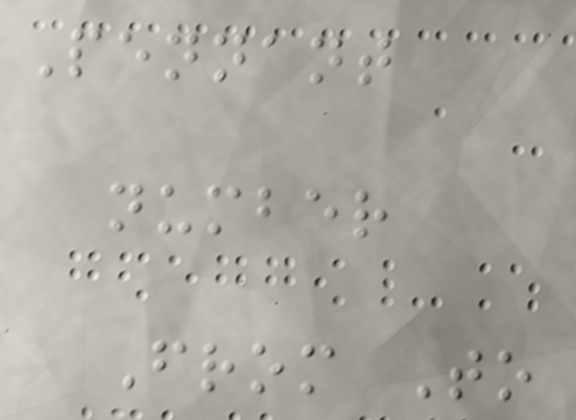Pennant
number
From To
